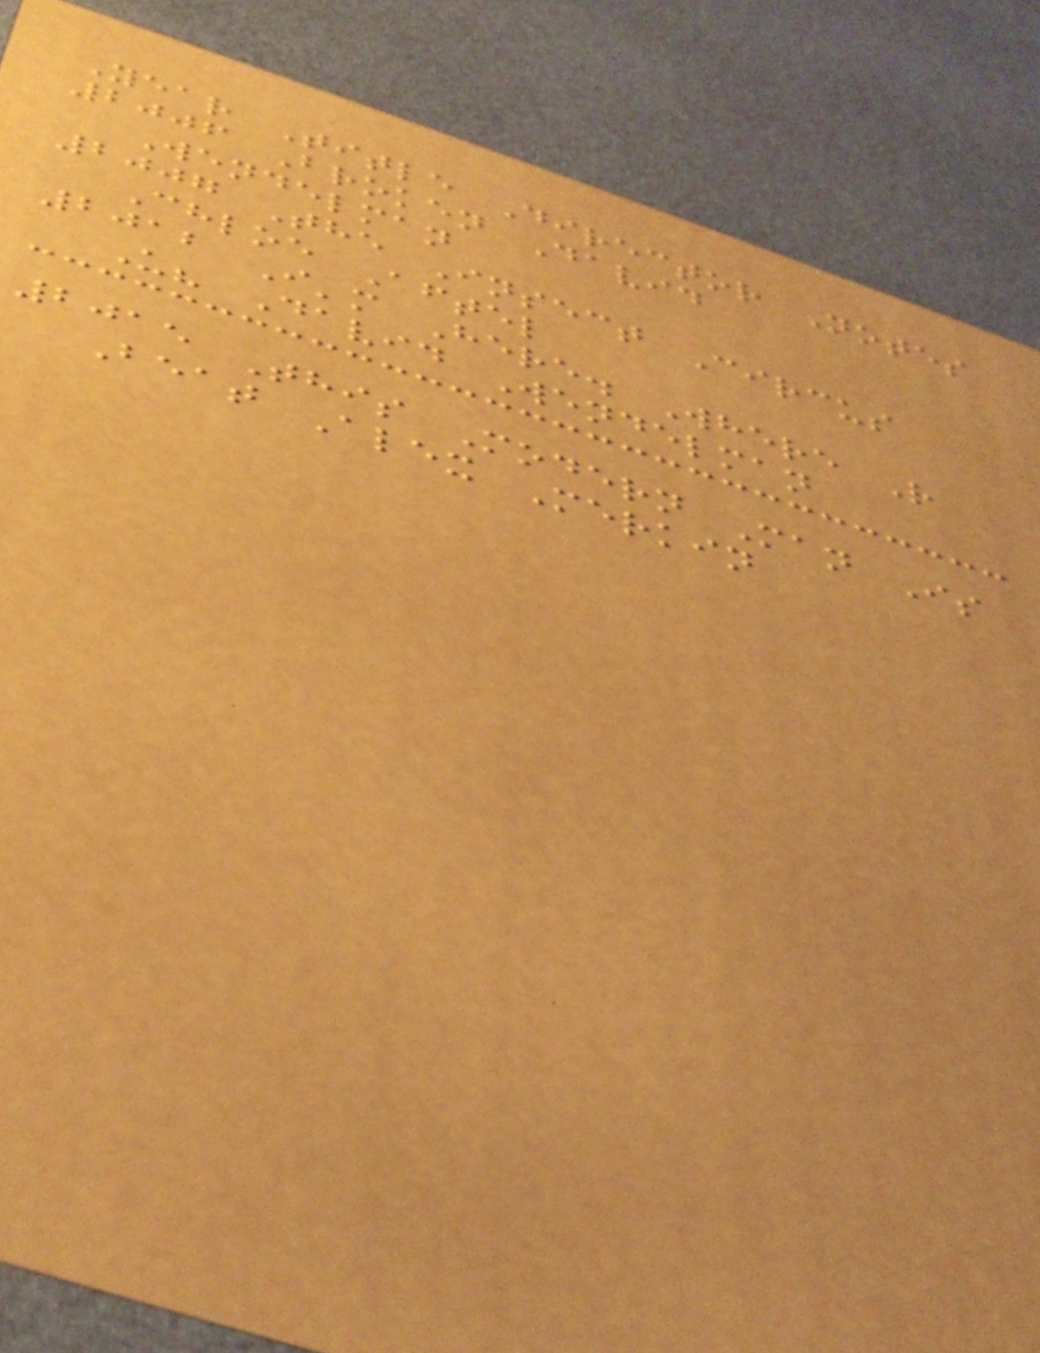Year Title Director Notes
2006 Broken David
Wendelman
2007 The Insect Circus
Chloe Aftel
2012 I'm Here. Where R
U? David Wendelman
2015 This Modern Man Is
Beat Alex Merkin
